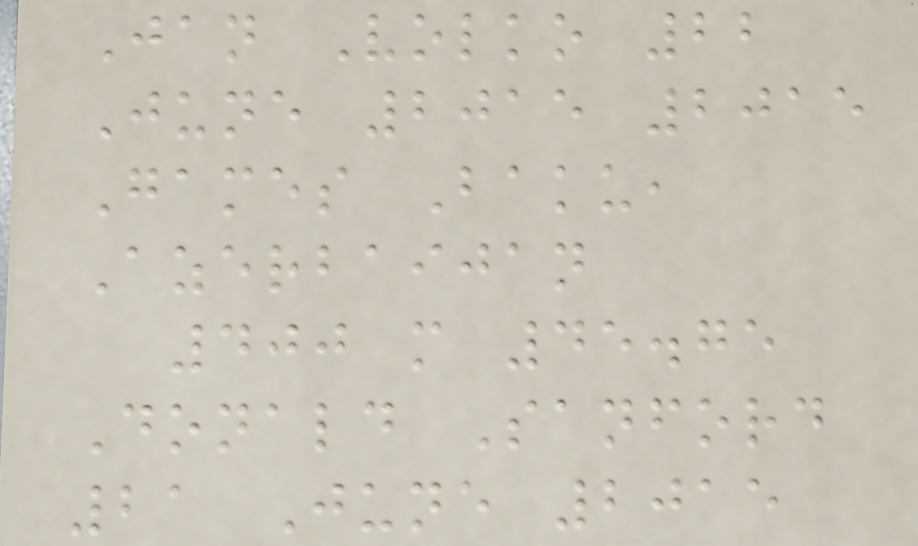Jan Volko 22
June 2015 2015
Games Baku,
Azerbaijan
400 m 45.75
Donald Sanford
21 June 2015
